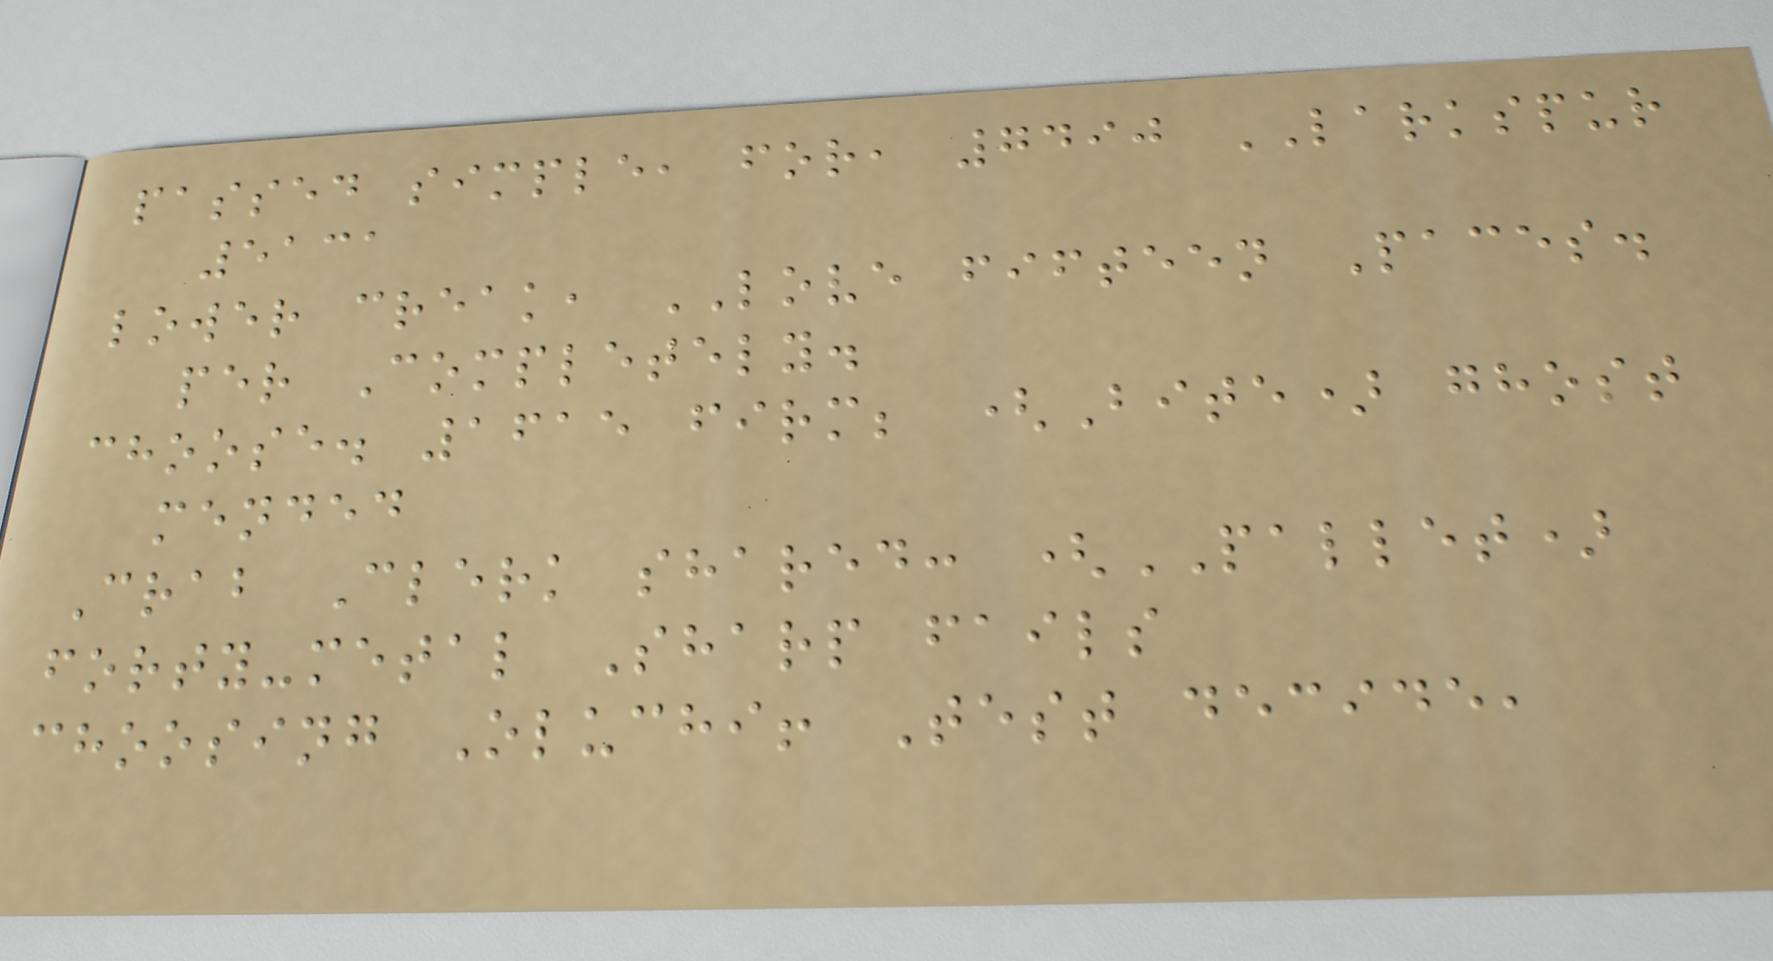passed simple, for, 7490 LARKSPUR
5131
lower creak, LOVE fifteen Paces.
per Completely.
choose. 1615 firm; (Bite) ghost
mended
Crab Clerk shared: (PALLET)
forty-metal Sharp fails
choosing Oluchi! Test decide,
